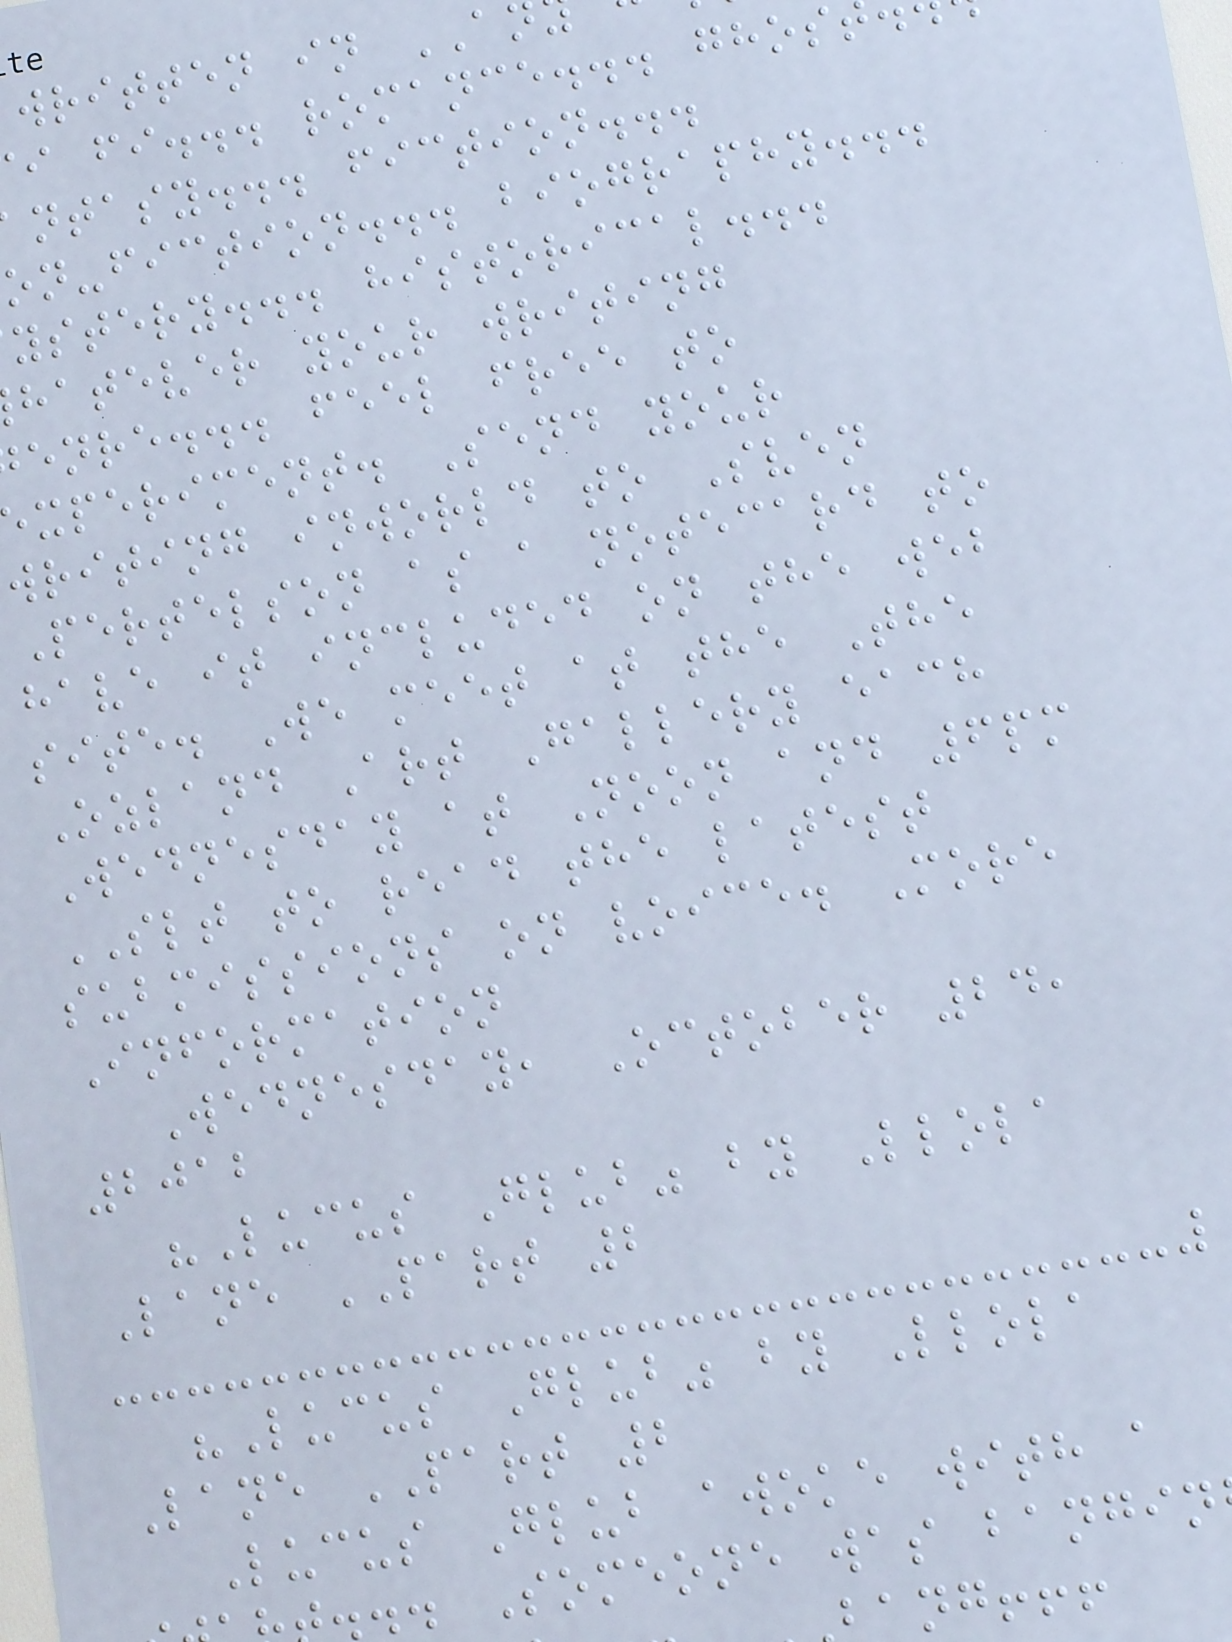written in
i fi... romance... ghos
ntasy... fiction...
on-fiction... biography...
ystery... historical...
hatever your writing
enre... feel free to
xperiment. Send your
writing inworld to Sven
Pertelson as a notecard to
have it included on the web
site. We meet at the The
Ozland Art Gallery each
Wednesday at Noon and 6pm
SLT to read the latest
submissions on voice. More
Information
Wednesday, October 24,
2012
"Lucus Glub" by Llola
Lane PART 2
"Lucus Glub" by Llola
Lane PART 2
Lucus Glub awoke with a
.. Someone was bangin
